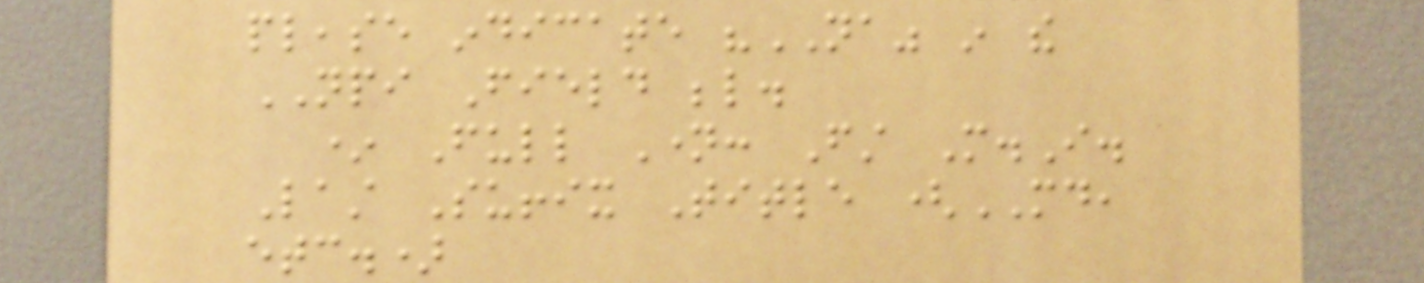please indicate "NA" in the
NPI Field below.
* Full Name: First M.I.
Last Suffix Title (MD,
etc.)
